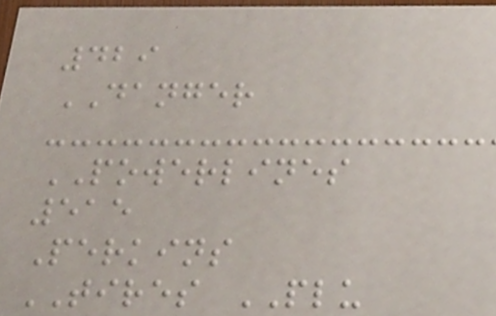429
DANGER
POWERLINES
515
Perkins
TIRES PLU
